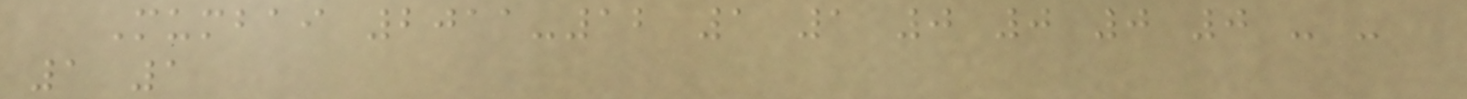Mumbai 2011-12 1 1 0 0 0 0 - -
1 1
